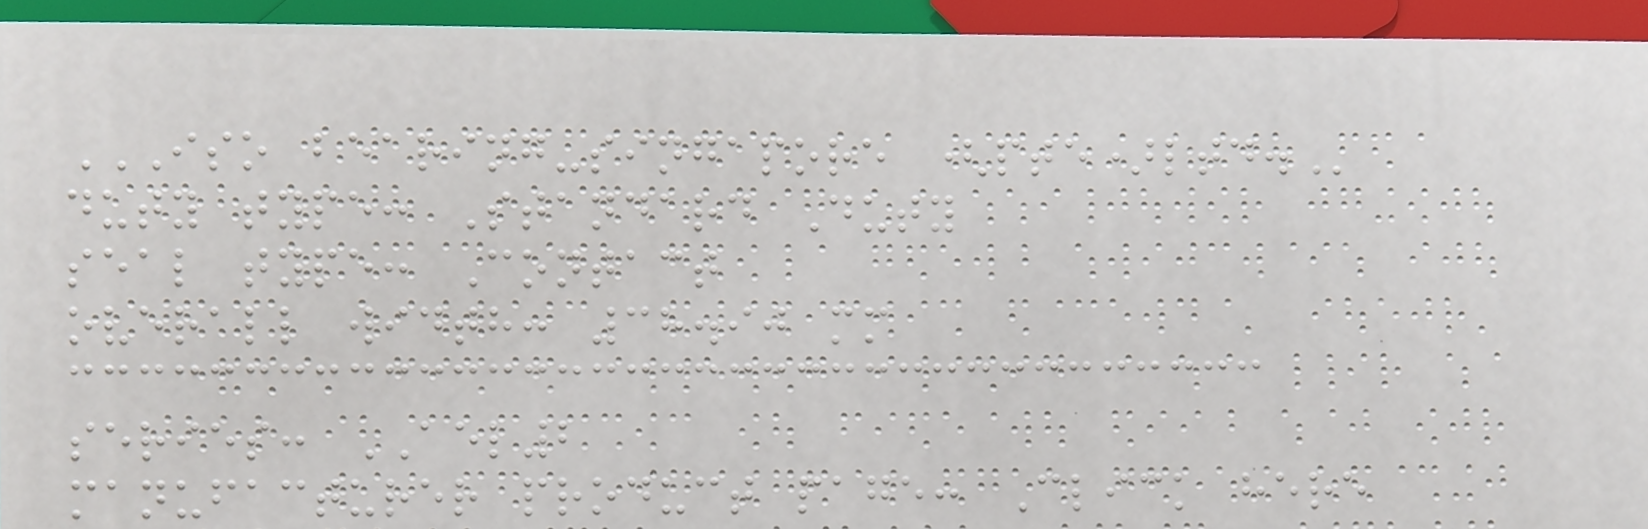ISO BEARING-SINGAPORE (PTE)LTD.
duty type: Standard Duty
seal type: Contact
overall width: 38.90 mm
series: AEL2
manufacturer product page: Click here
